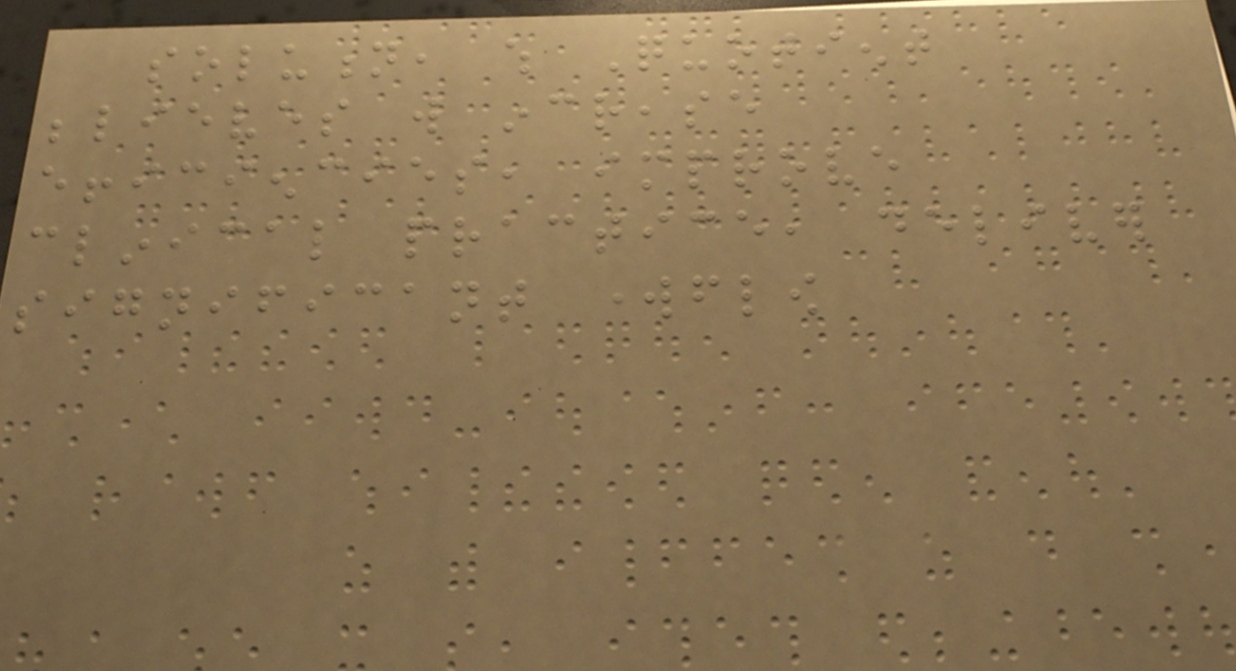solution, which Quotient
believes will increase
efficiencies, improve
clinical practice, deliver
significant workflow
